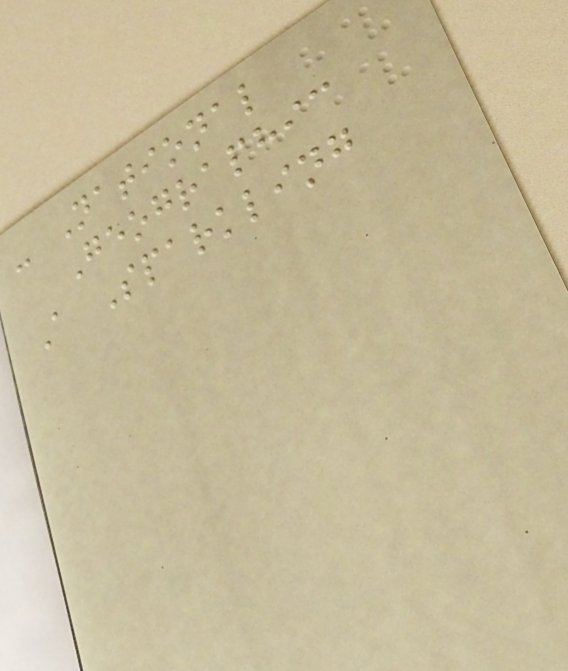- National
Geographic
A Sparkling
